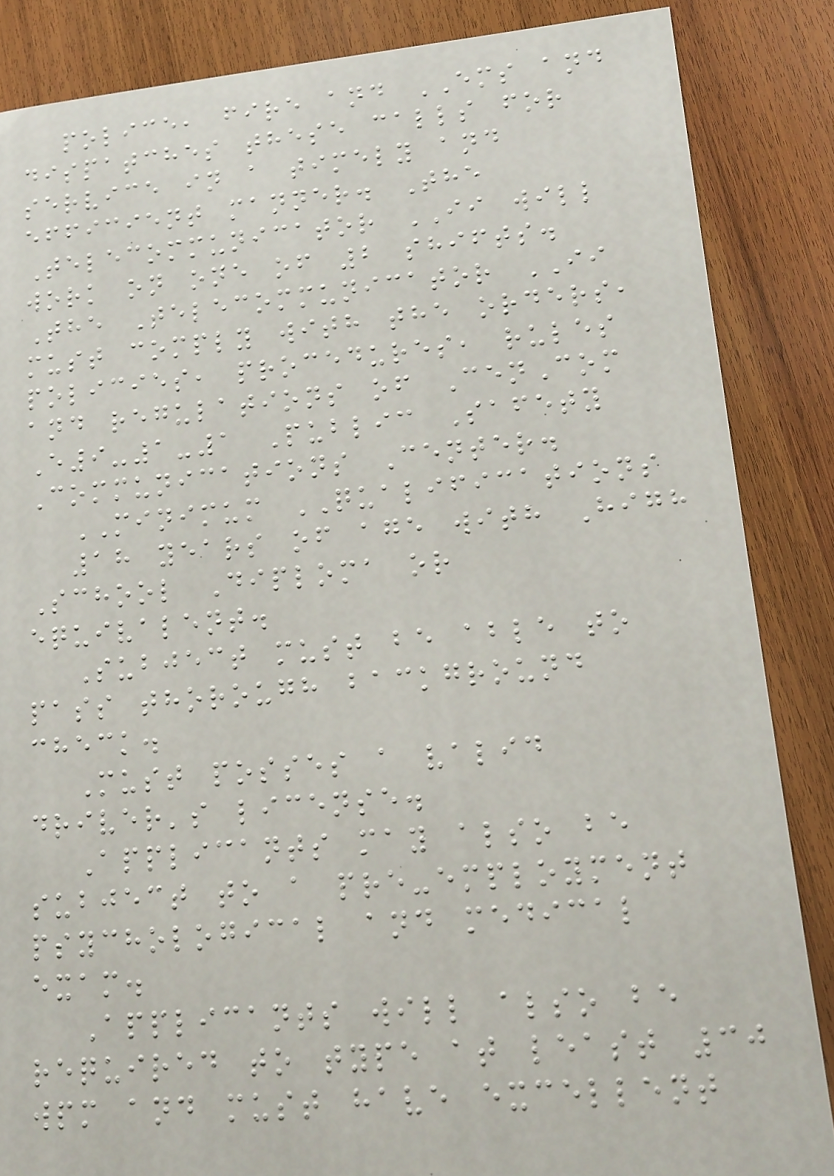police, fire and EMS and
dispatches these calls for
service in a timely and
efficient manner. The
Telecommunicator II will
work on one of 2 shifts.
The Telecommunicator II
must comply with the orders,
policies, procedures, rules
and regulations of CenCom
E9-1-1 Public Safety
Communications Center.
MINIMUM QUALIFICATIONS
18 years of age with High
School Diploma or
equivalent.
Subject must be able to
pass thorough background
check.
Must posses a valid
driver's license.
Applicants may also be
subject to a pre-employment
psychological and medical
exam.
Applicants will also be
required to type at least 30
wpm and must have excellent
